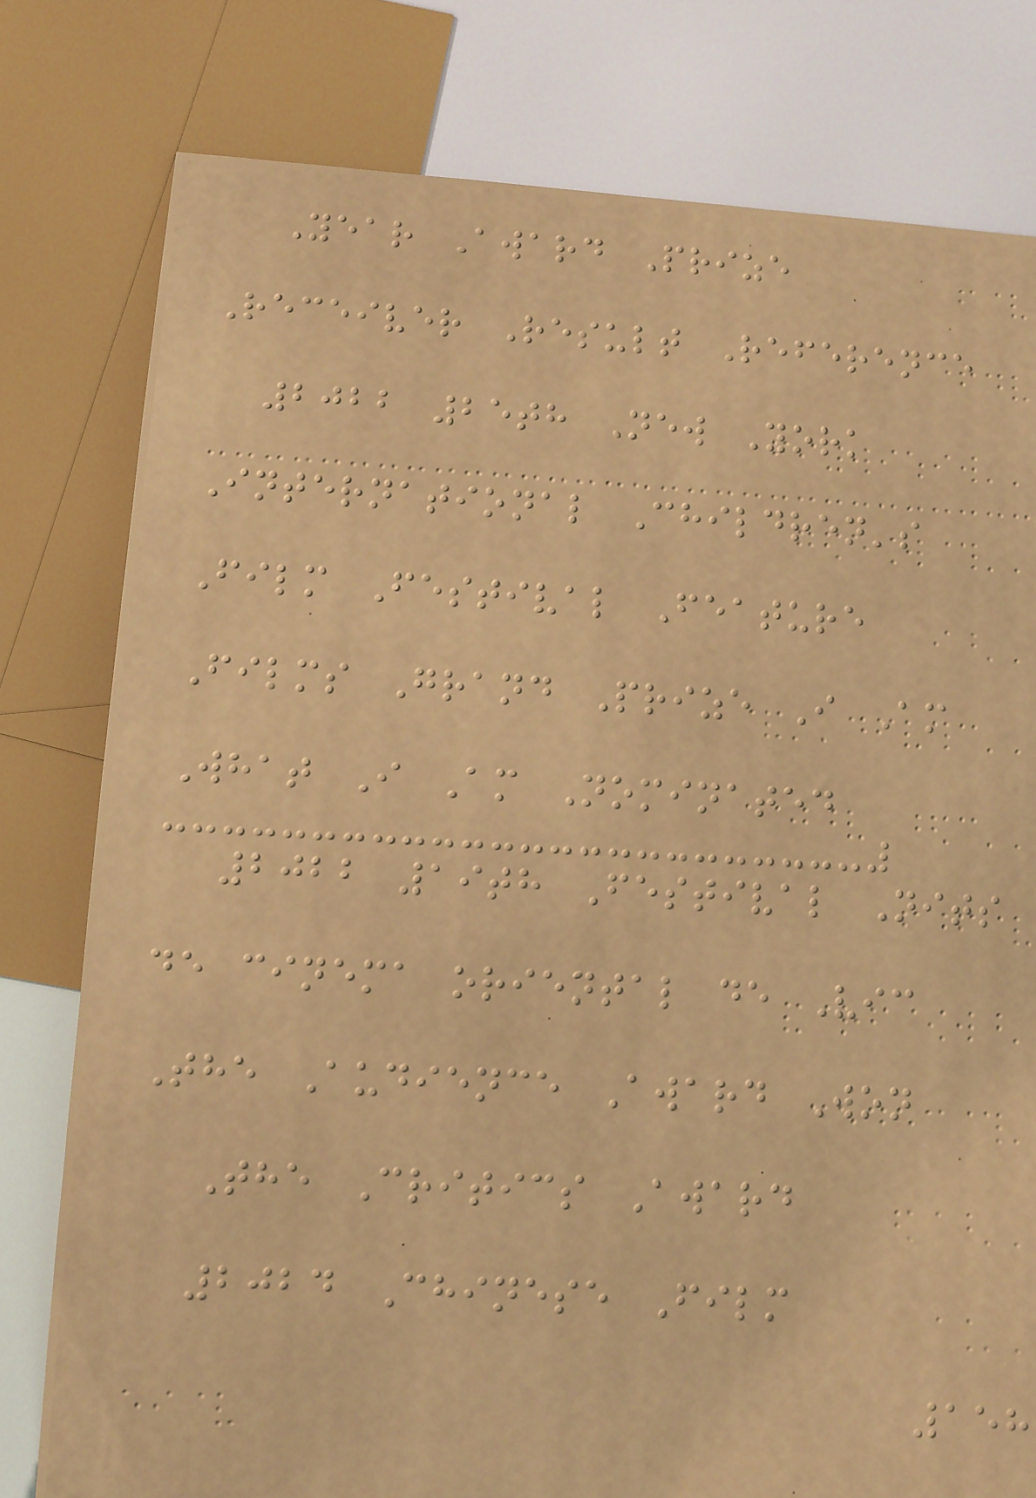Year Award Prize
Receiver Result Reference
2022 25th New York
International Children's
Film Festival Feature
Films Grand Prize I Am
What I Am Nominated
2022 19th Festival Nits
de cinema oriental de Vic
The Audience Award Won
The Critics Award
2024 Chinese Film
158
